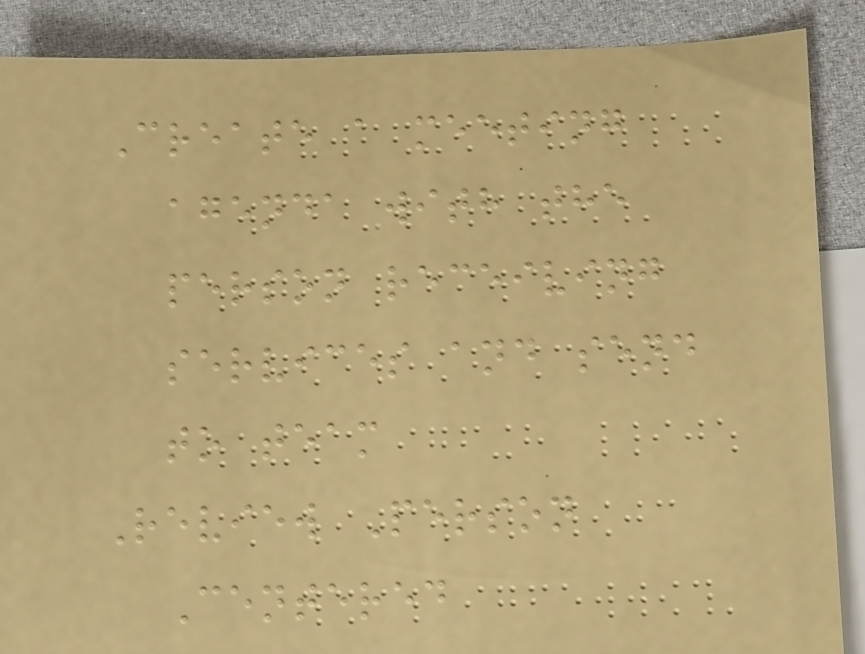Create a meeting
agenda with the
person receiving
services and send
to team
Review Person
Centered
